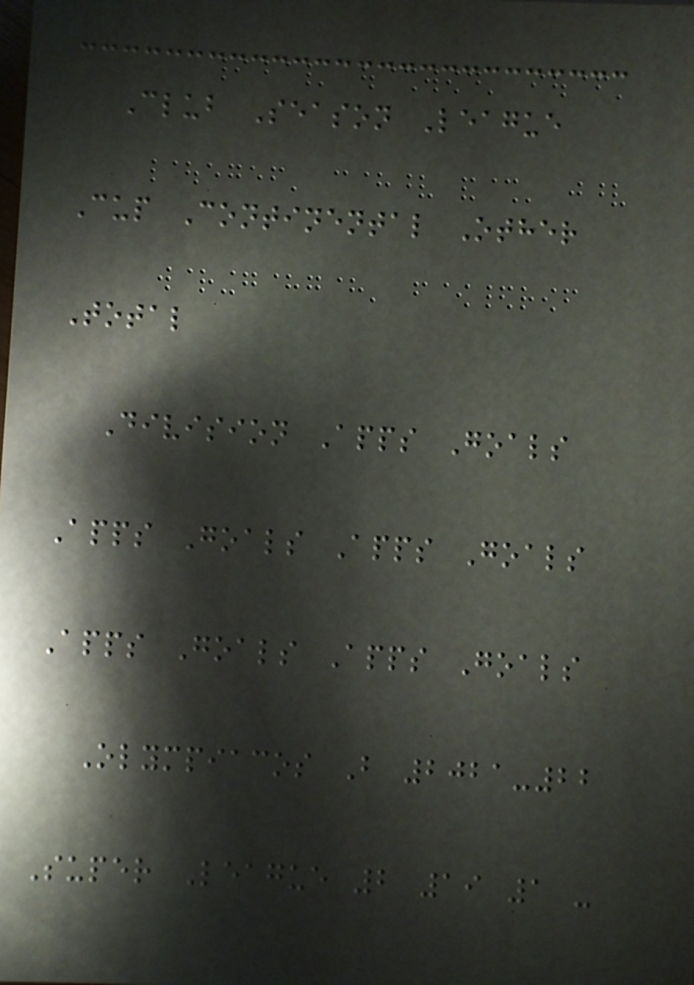Club Season League
Cup Continental Other
Total
Division Apps Goals
Apps Goals Apps Goals
Apps Goals Apps Goals
Olympiacos B 2021-22
Super League 2 19 1 -
